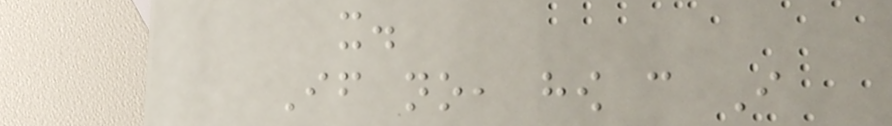it.
If no, how can I
